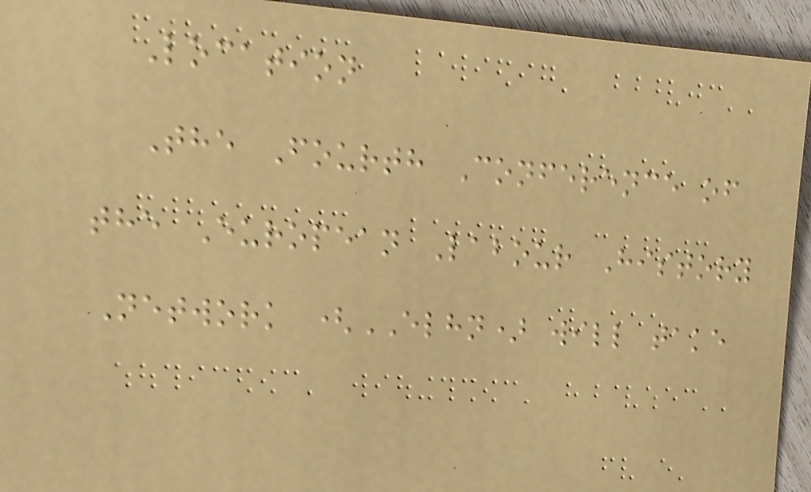Location
The Fourth Conference of
the European Labour History
Network (ELHN) will take
